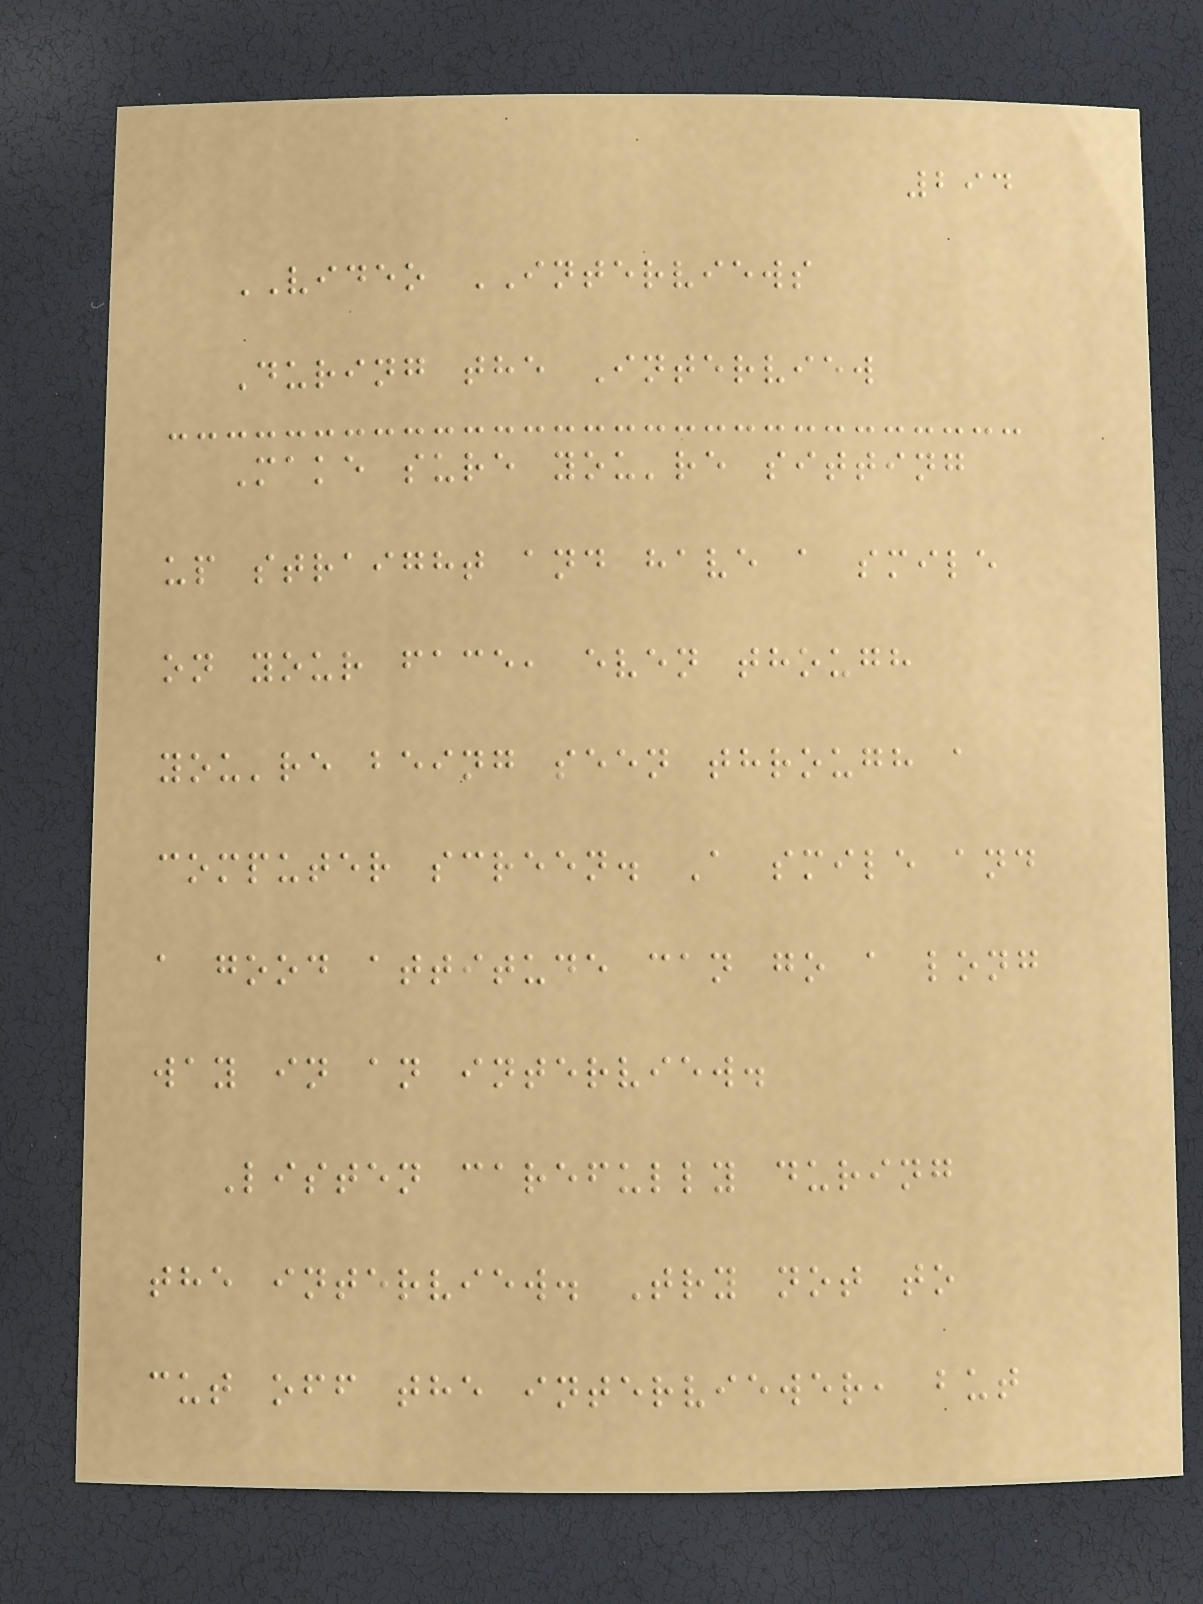294
VIDEO INTERVIEWS
During the Interview
Make sure you're sitting
up straight and have a smile
on your face, even though
you're being seen through a
computer screen. A smile and
a good attitude can go a long
way in an interview.
Listen carefully during
the interview. Try not to
cut off the interviewer, but
